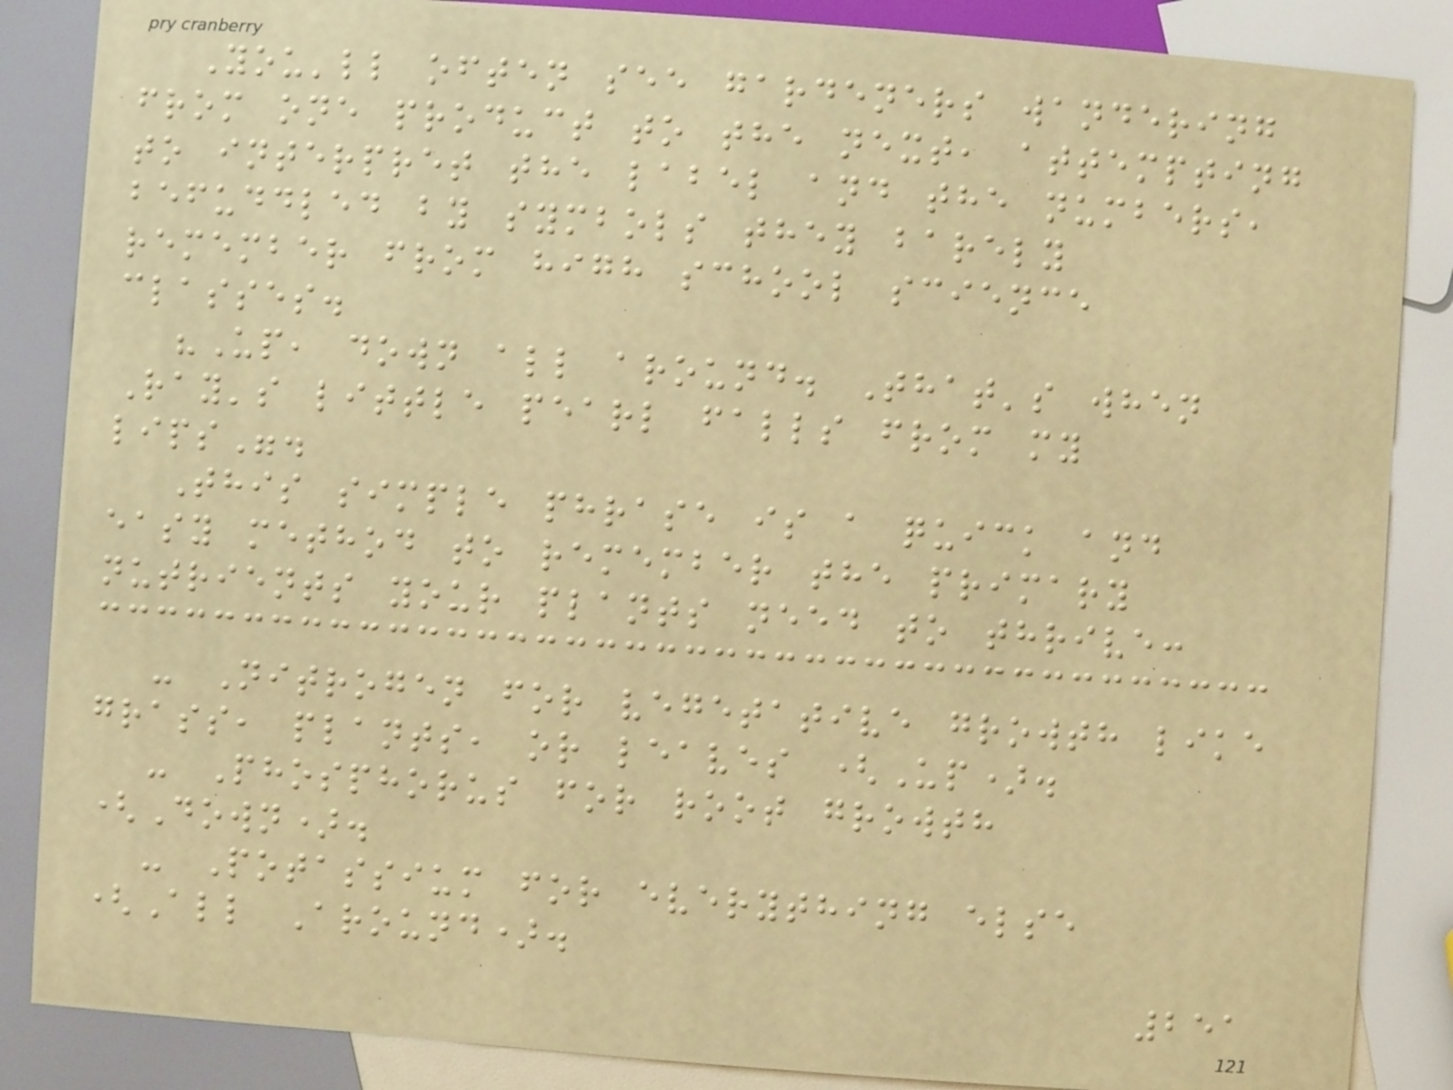You'll often see gardeners wandering
from one product to the next, attempting
to interpret the label and the numbers,
befuddled by symbols they barely
remember from high school science
classes.
"Up, down all around. That's when
Ray's little pearl falls from my
lips".
This simple phrase is a quick and
easy method to remember the primary
nutrients your plants need to thrive:
- Nitrogen for vegetative growth like
grass, plants, or leaves (Up).
- Phosphorus for root growth
(Down).
- Potassium for everything else
(All Around).
251
